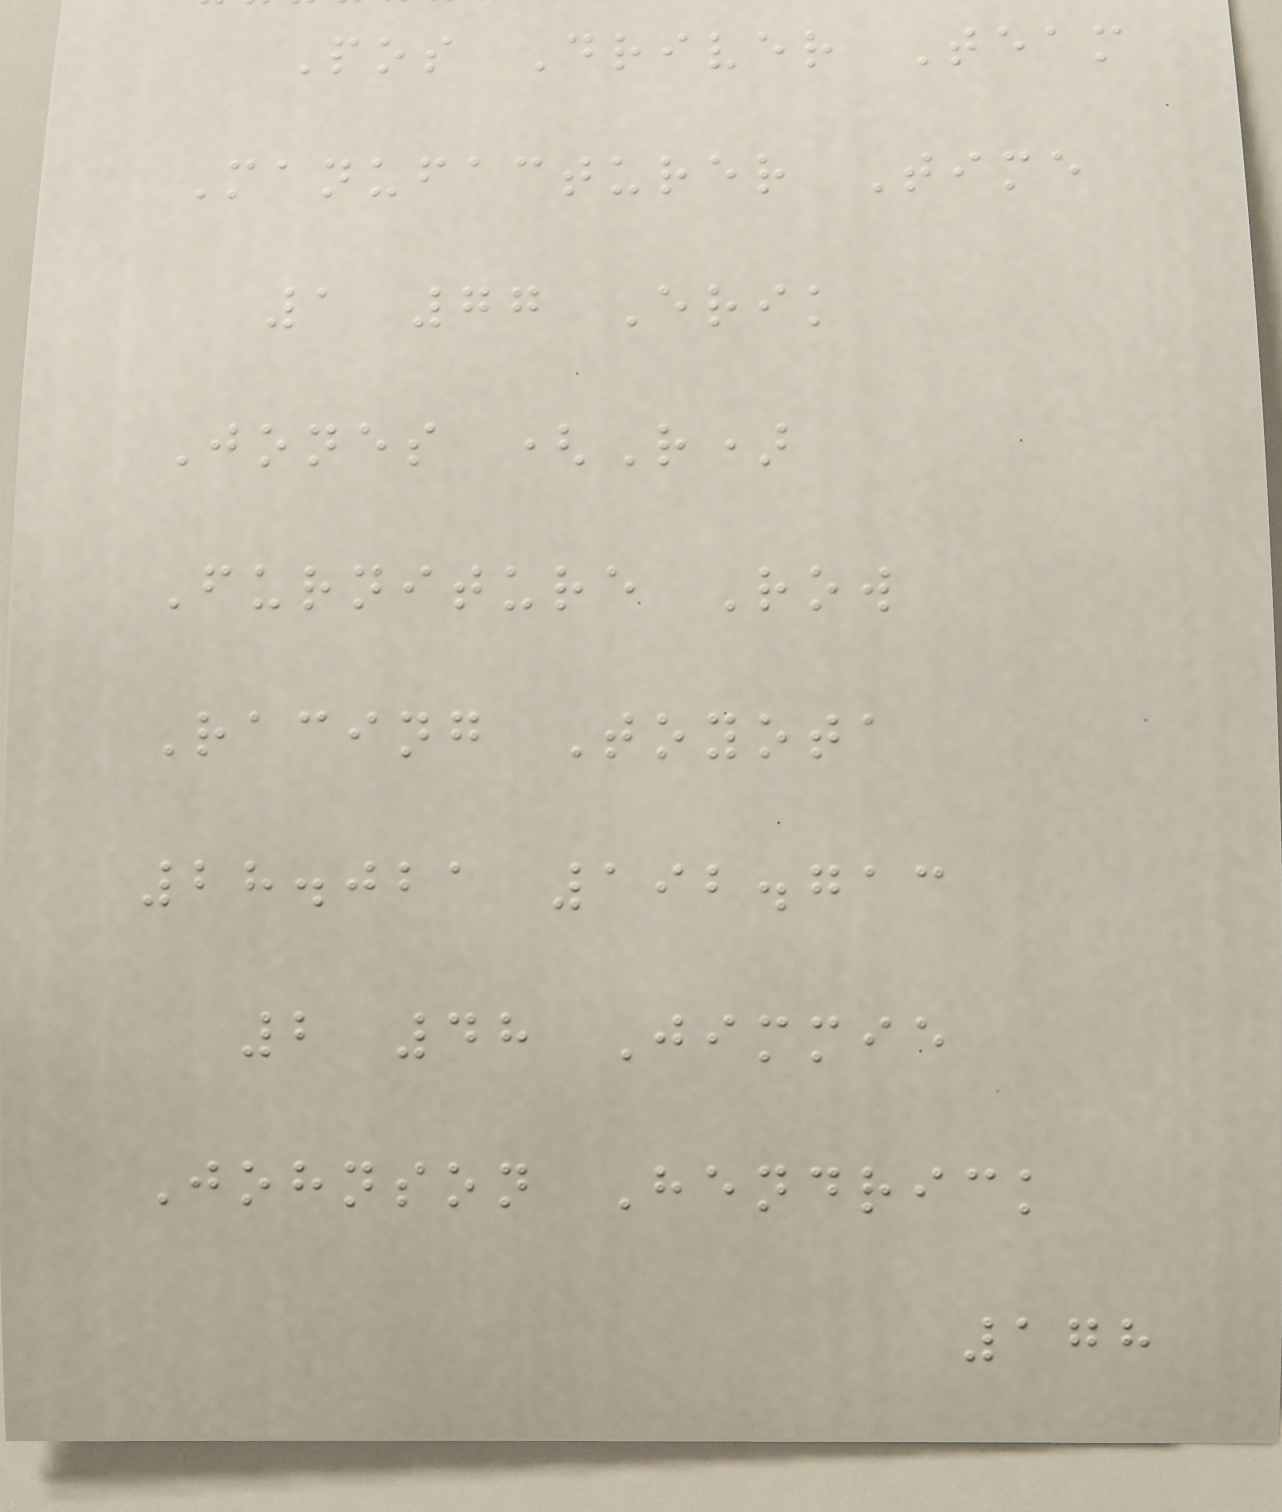Pos Driver Team
Manufacturer Time
1 77 Erik
Jones (R)
Furniture Row
Racing Toyota
28.021 192.713
2 48 Jimmie
Johnson Hendrick
178
